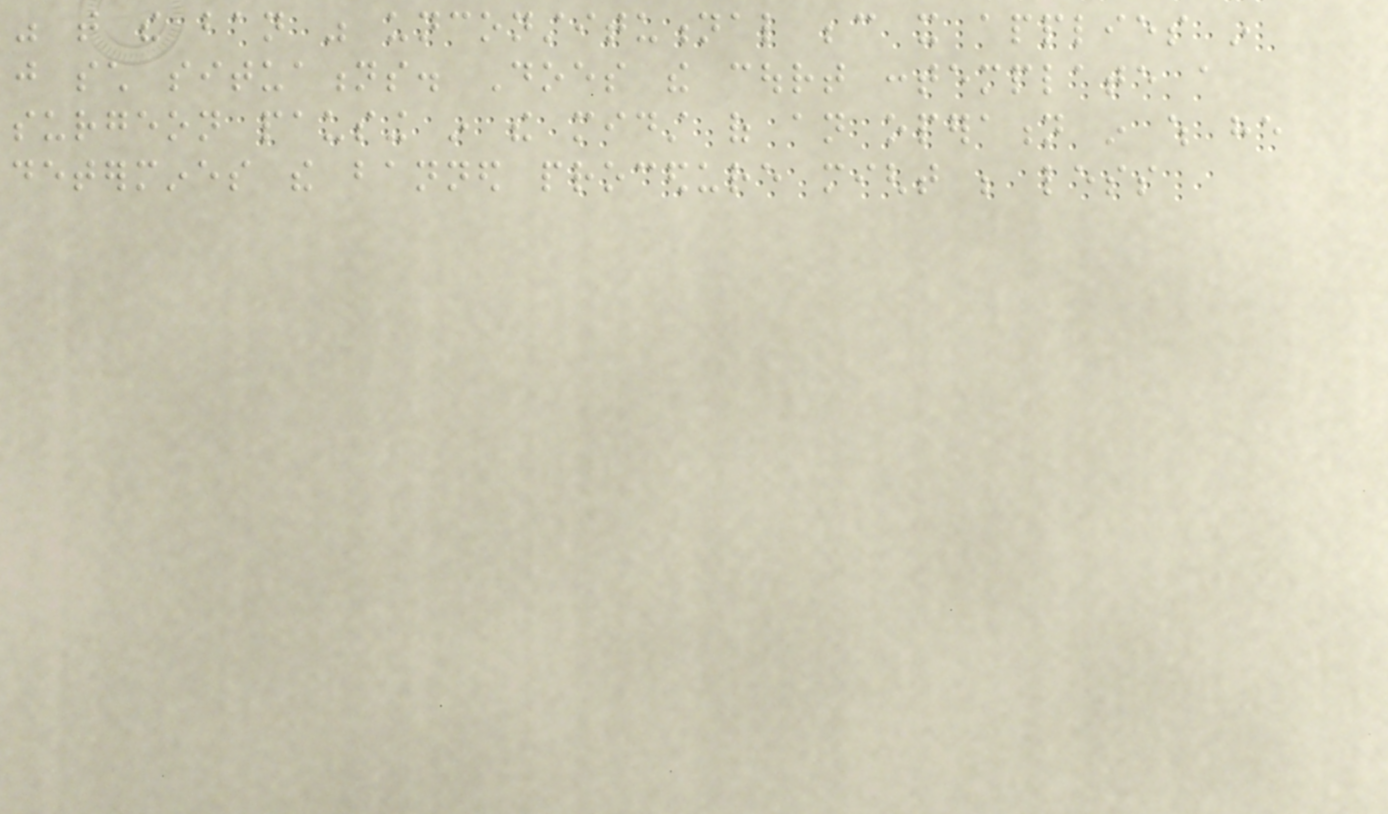was that the ban was unconstitutional because it applies in
just such situations. Does the court contemplate a
surgeon pausing in the midst of an operation in which he
determines the banned procedure might be less
